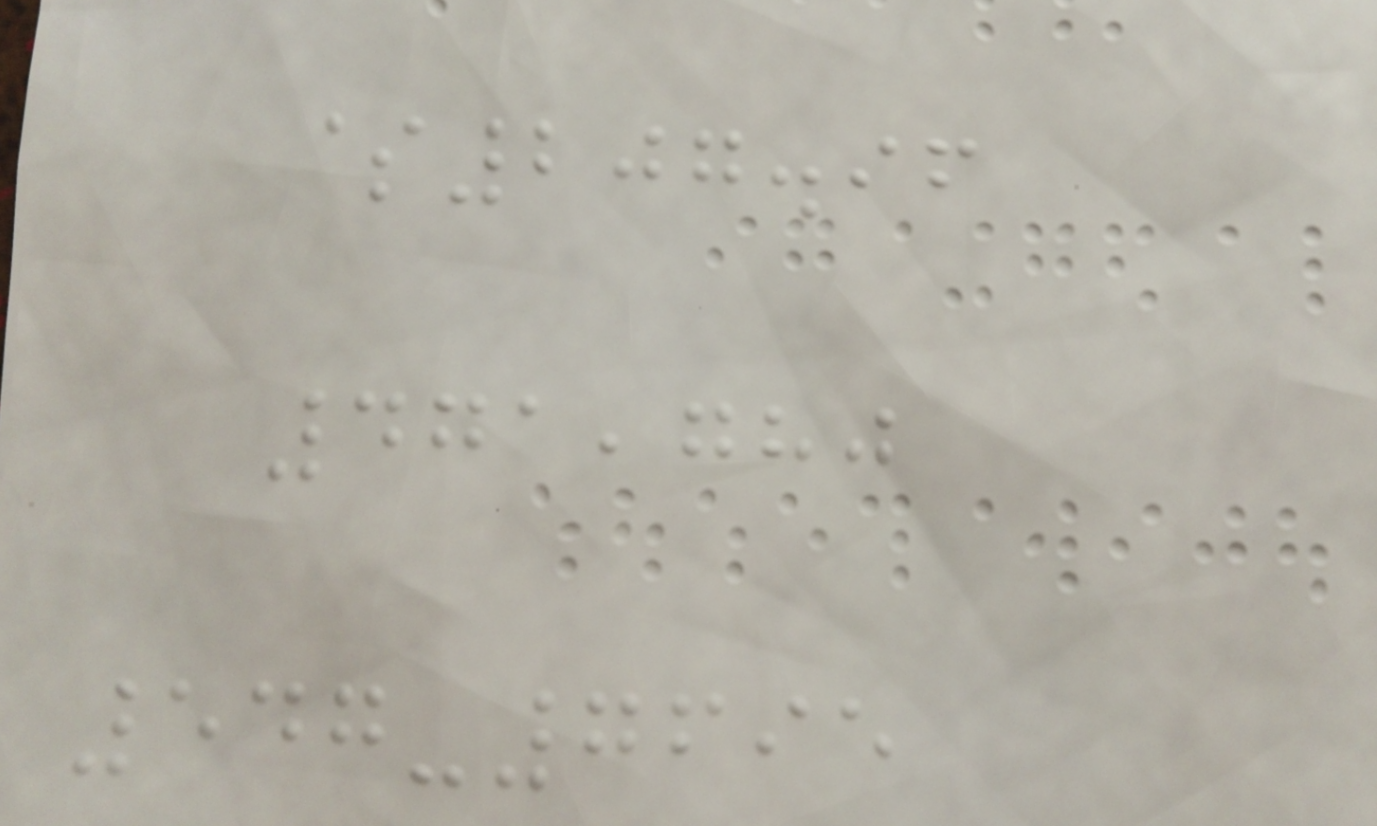$207.96
471,780
547-7695
